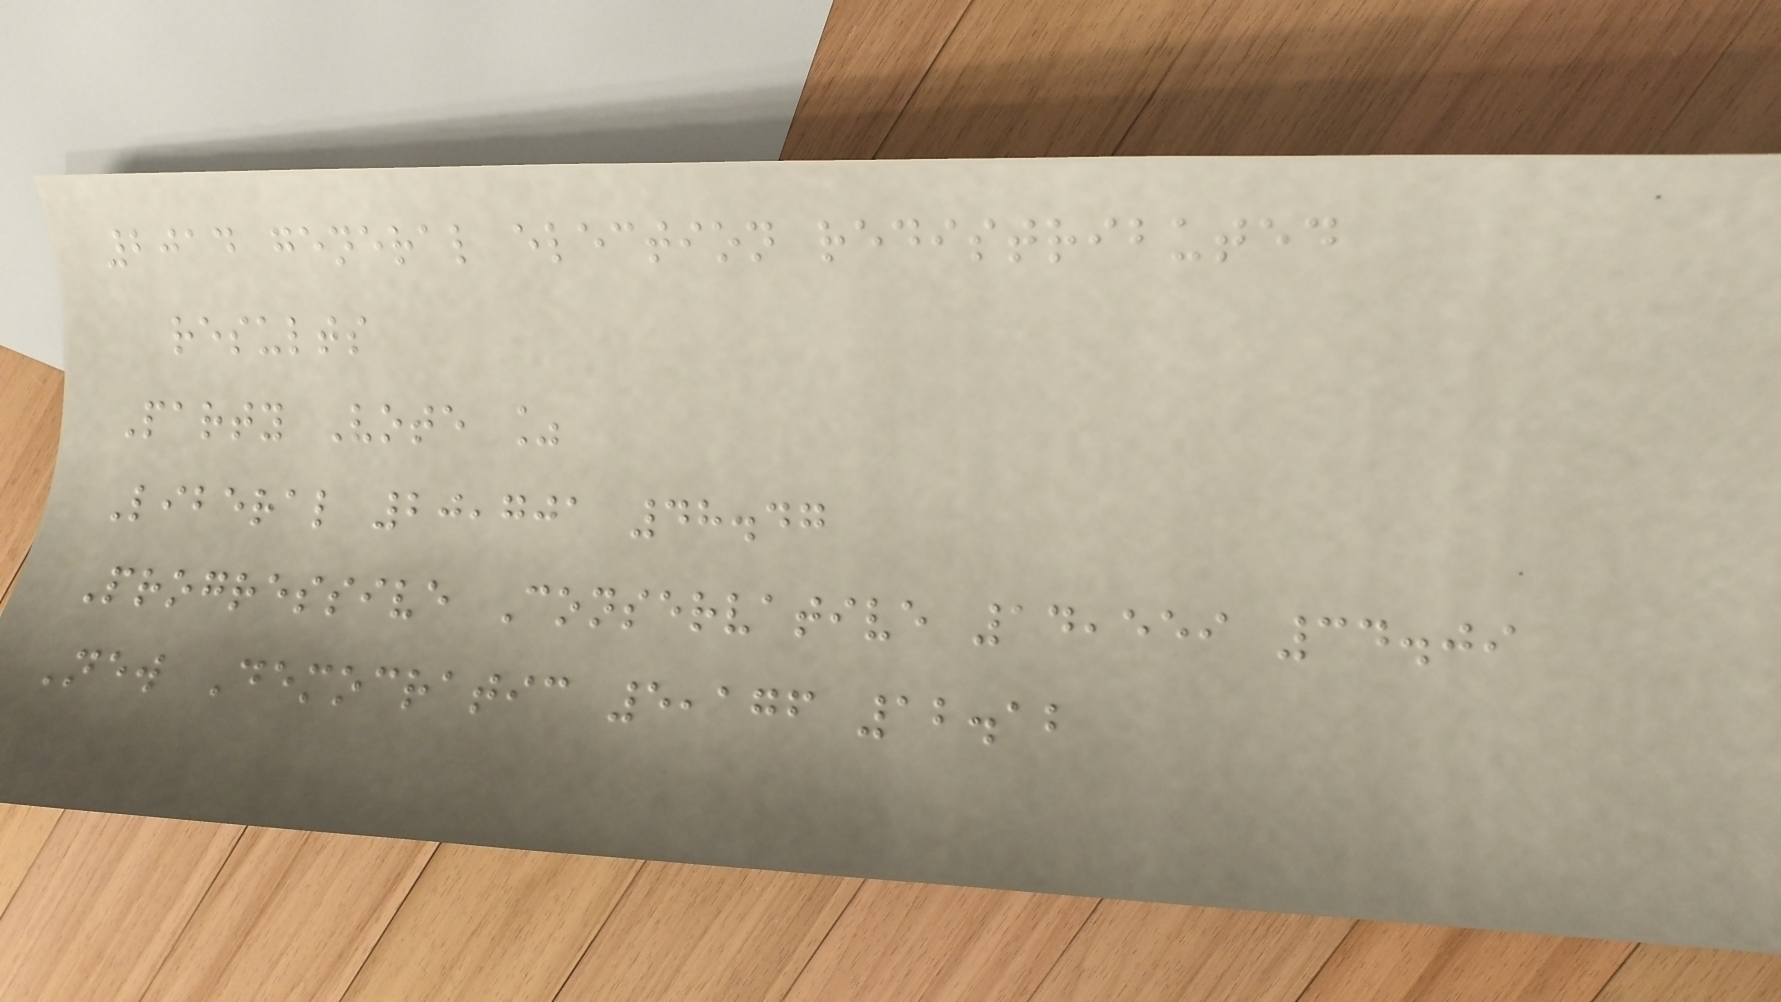2014 general election redistributed
results
Party Vote %
Liberal 20,701 48.47
Progressive Conservative 14,559 34.09
New Democratic 5,176 12.12
